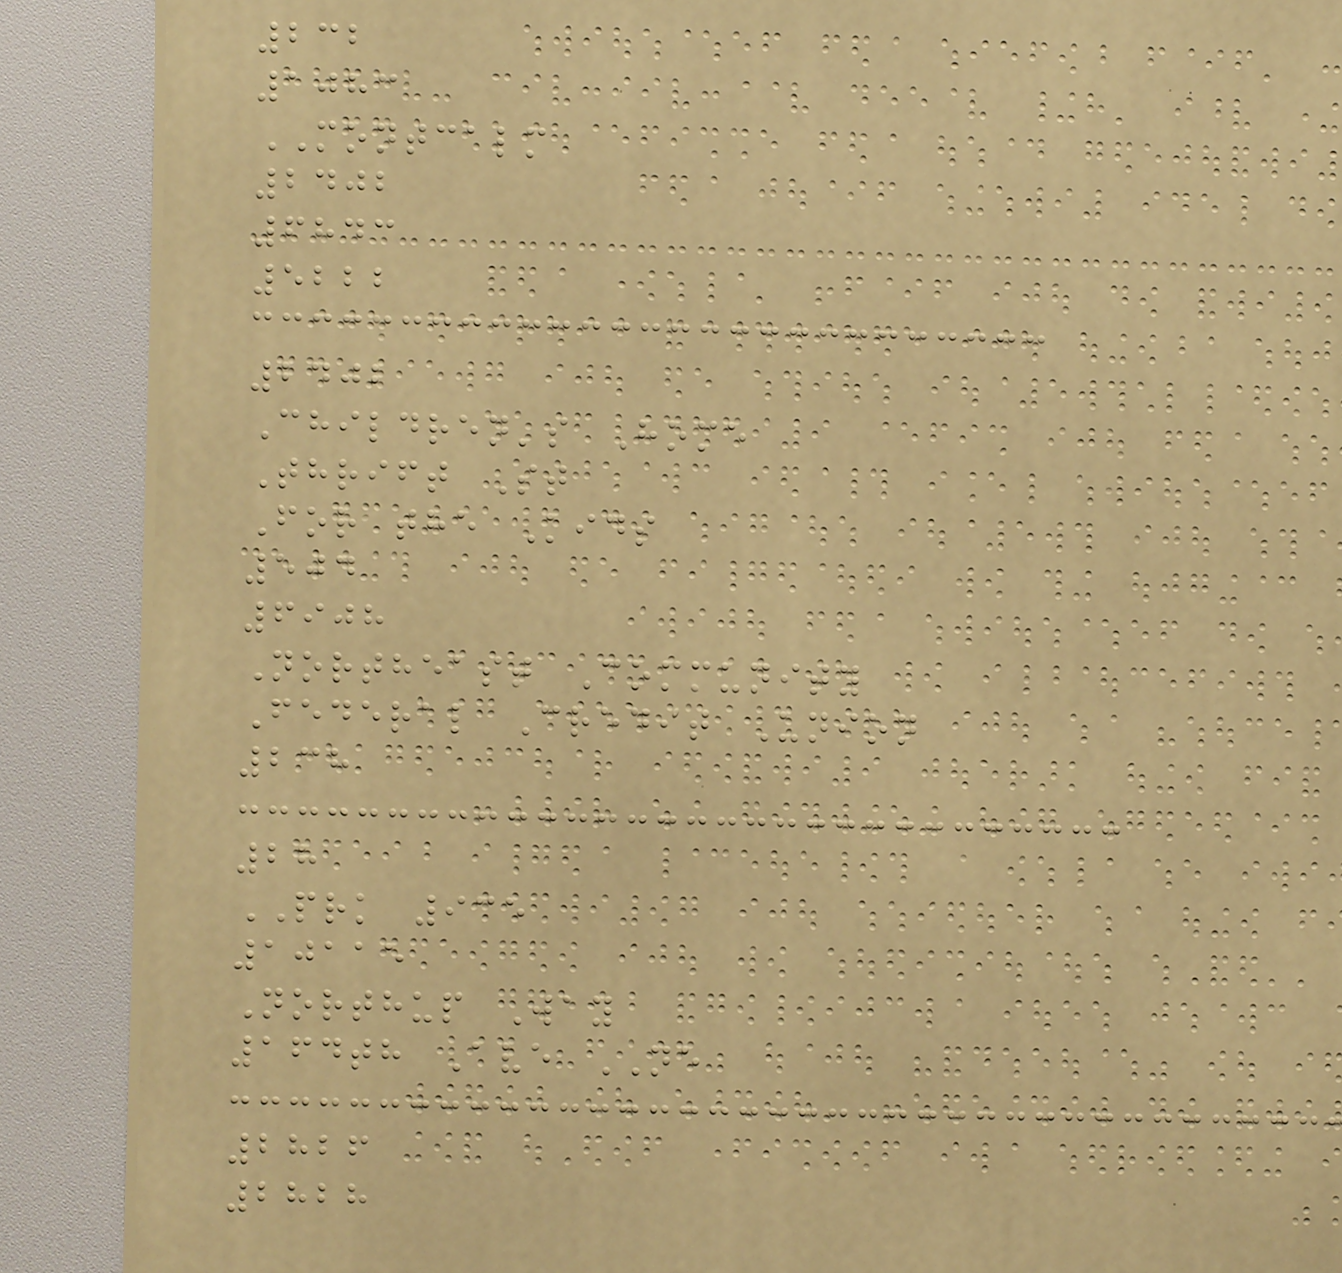232
1083
MONTCALM
2402
6843
5222
2402
Children's Home
Thrift St
For the Kids
504
6908
Northeast Community
Federal Credit Union
238
28
PRK 935
10115
Northup Way
164th Ave NE
2826
2828
